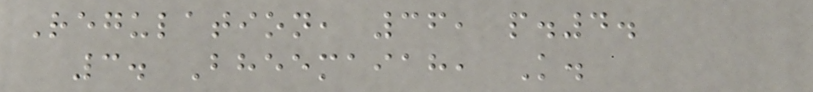Regulation, 36, p.4.
3. Bheemaiah, K.
